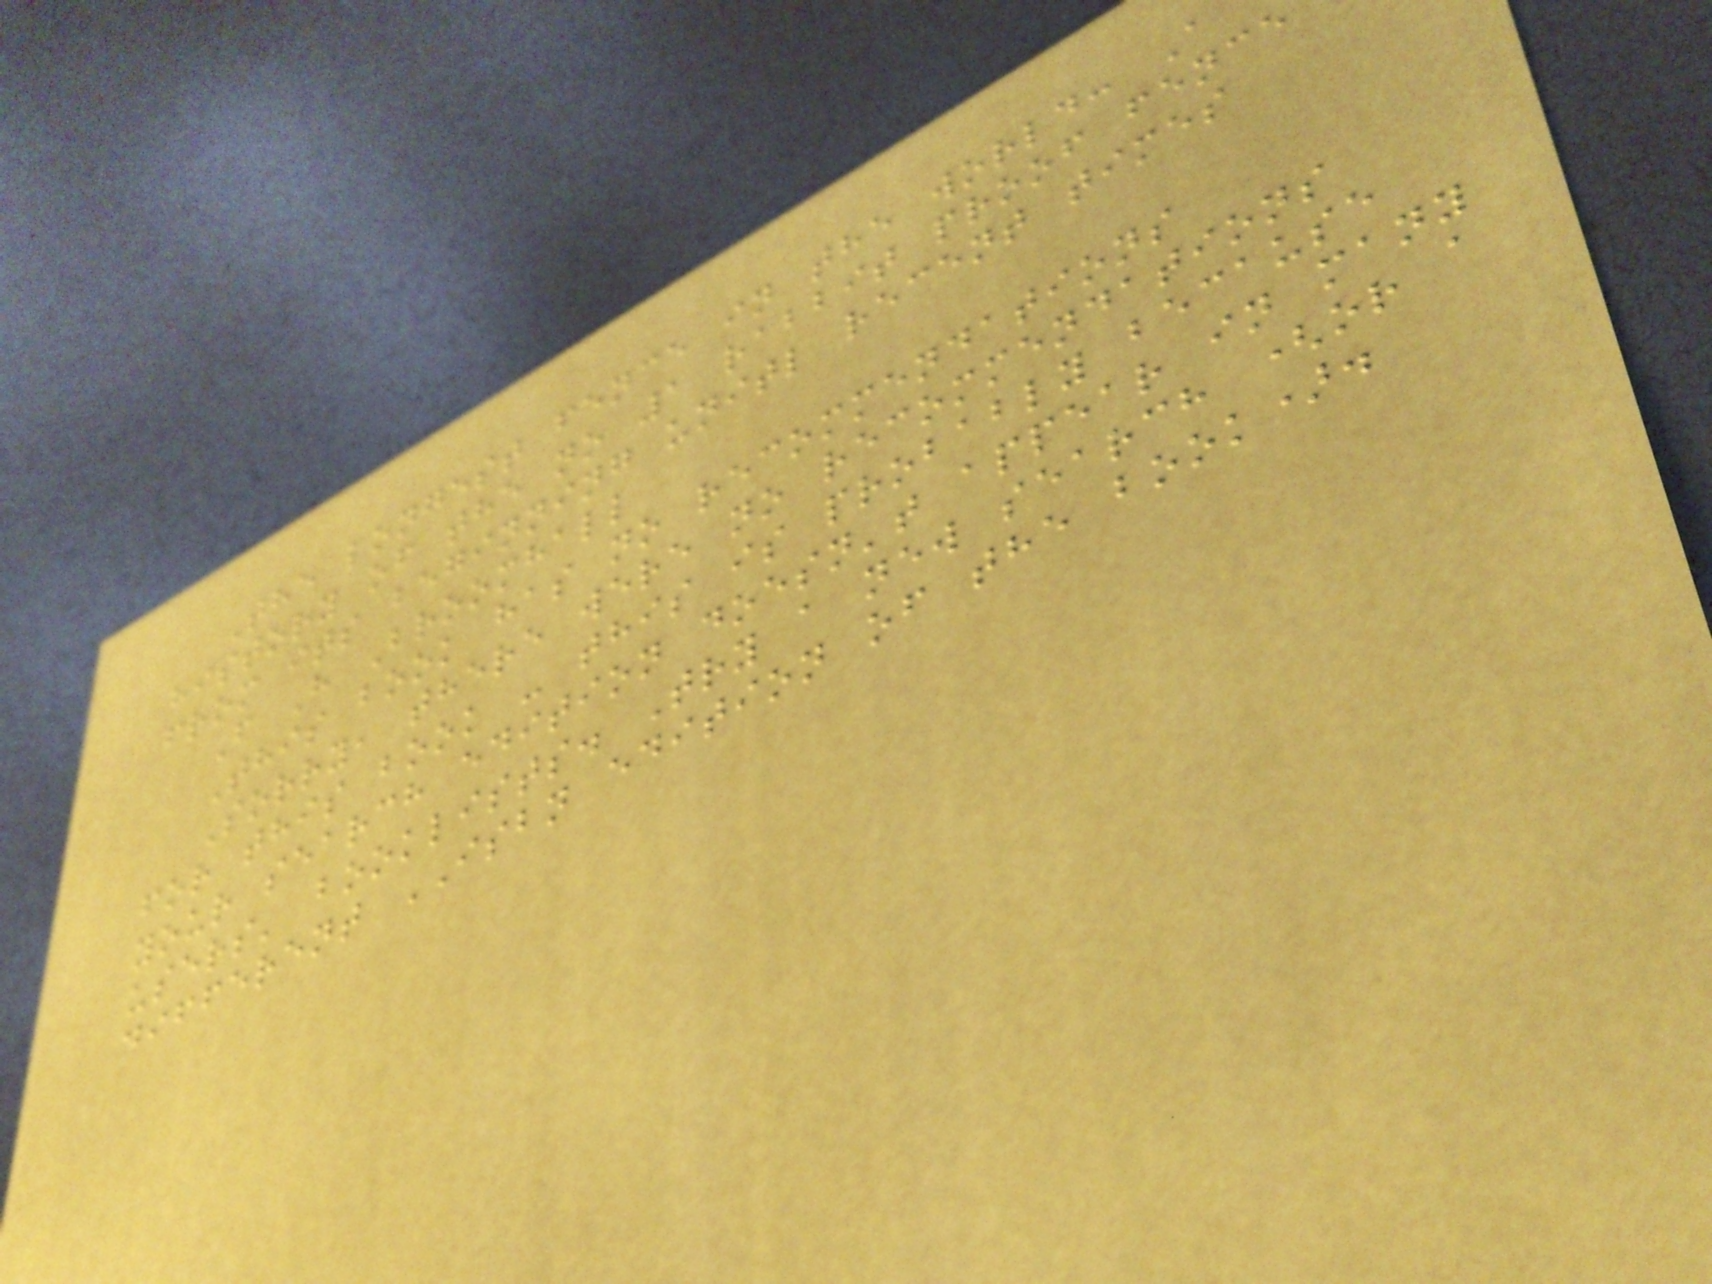The longest fence in the world: A
history of the no 1 rabbit proof fence
from its beginning unitl recent times
F H Broomhall
This book has no recommendations
Sorry, there were no recommendations
for this book - this is probably because
your search edition doesn't appear in many
users' booklists. Try a new search (or a
different ISBN edition of the book).
